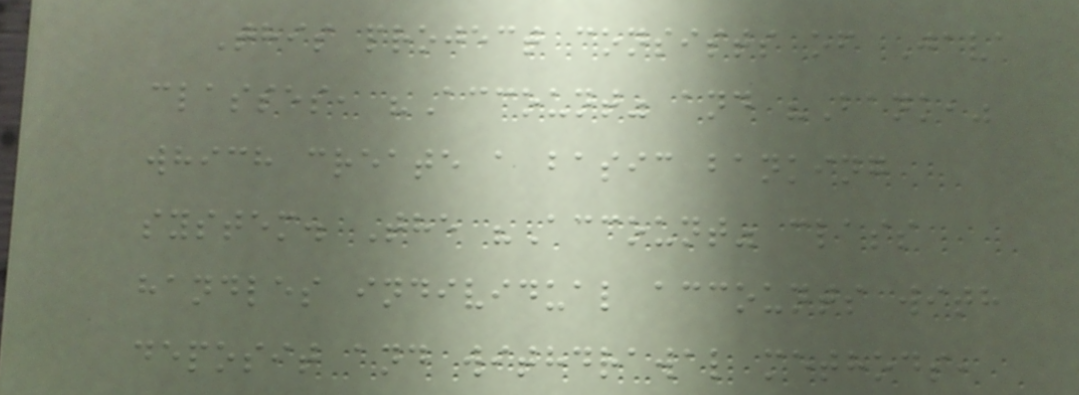This project consists of Java
classes, "Account" and "Bank,"
which create a basic banking
system. The "Account" class
handles individual accounts with
deposit and withdrawal methods,
